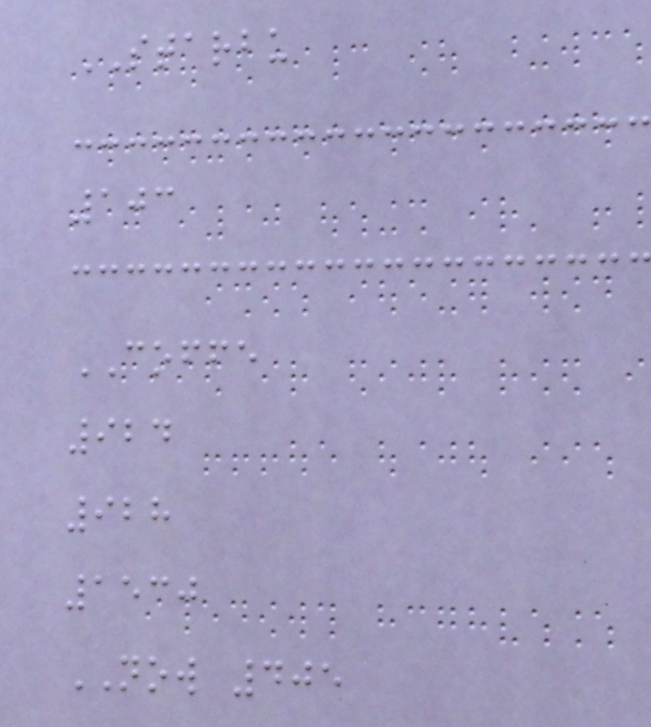STARBU
103
COFFE
924
928
1530
NOW 405
